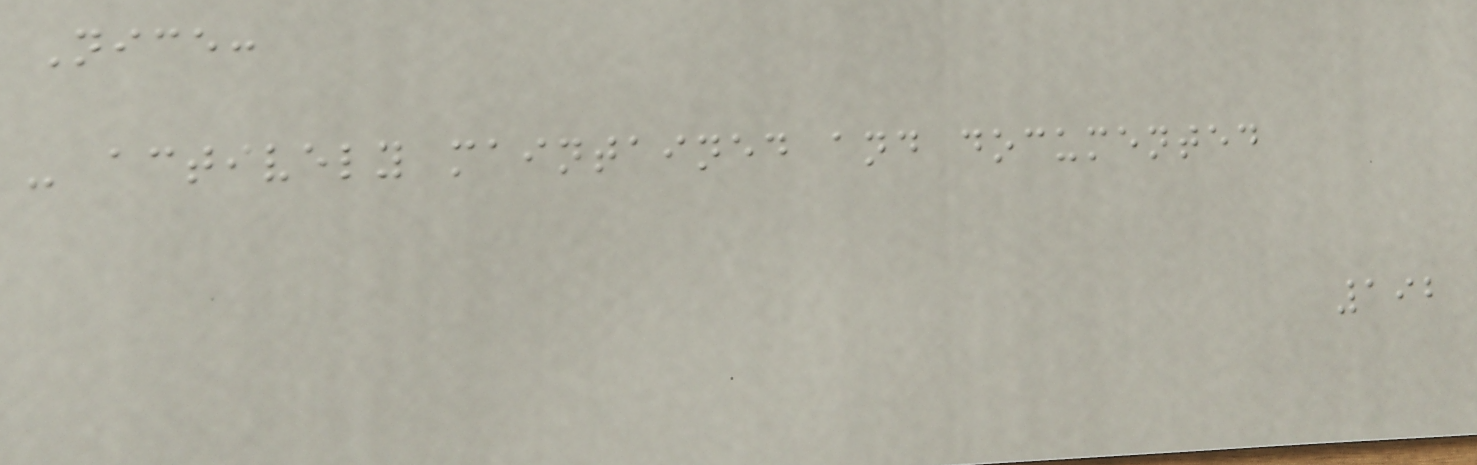Nice:
- actively maintained and documented
192
